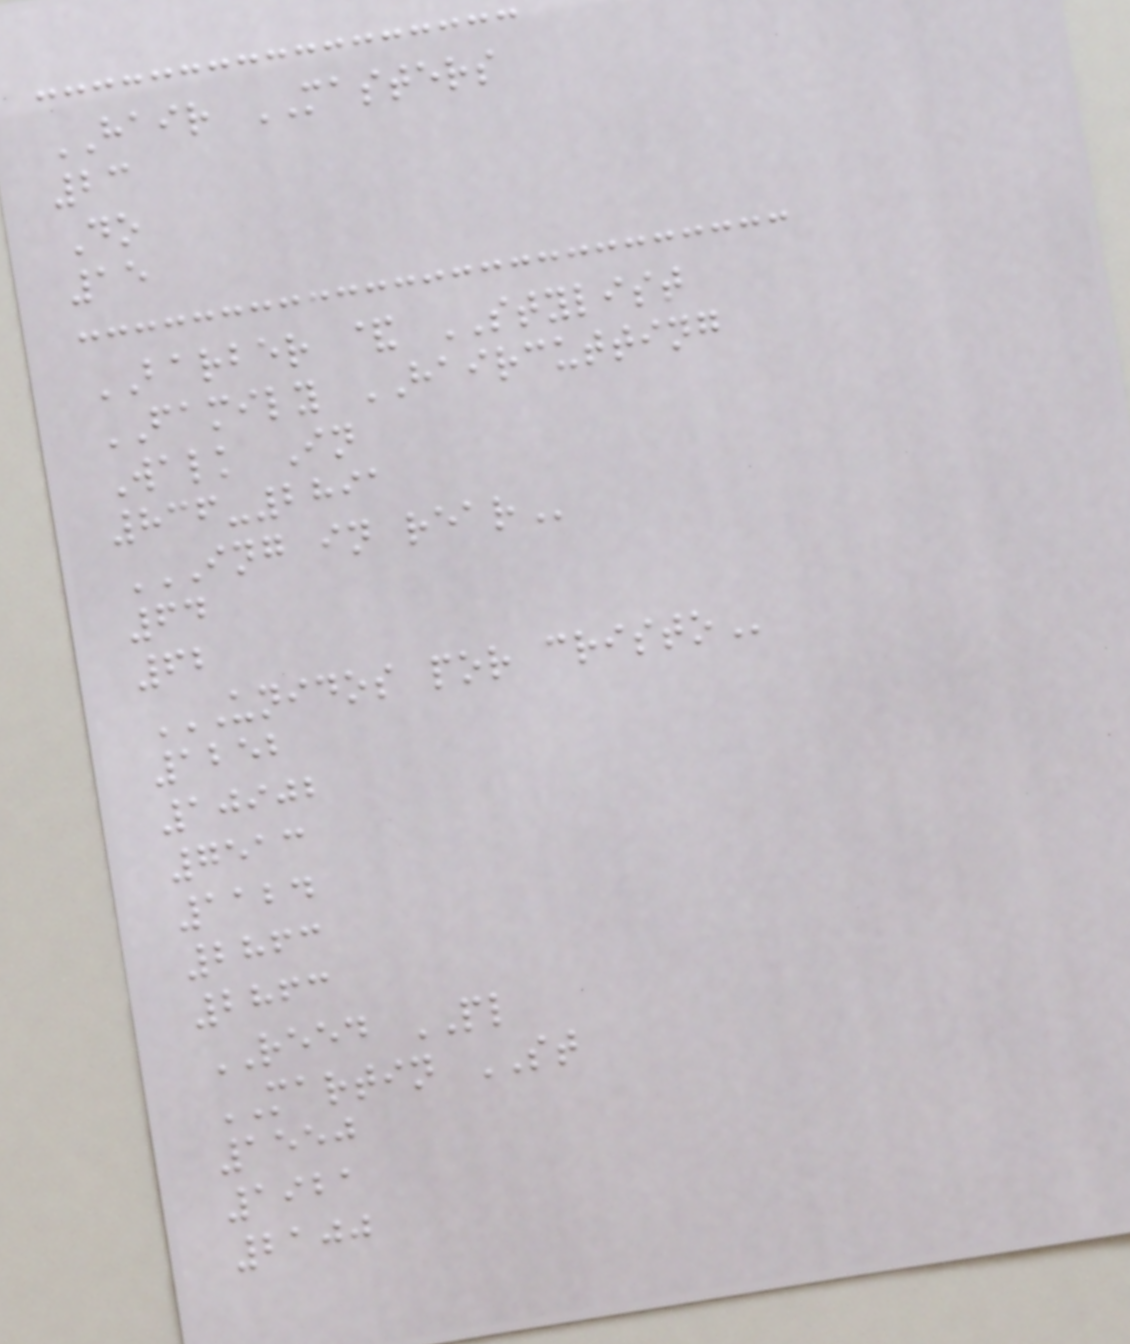HAIR MASTERS
23
Do
15
BARBER & STYLIST
FAMILY HAIRCUTTING
Walk In
836-2891
ING IN REAR
64
62
UNIDOS POR CRISTO
1252
10902
7513
1124
2863
2863
REED PL
MARTIN ST
1550
1921
2100
